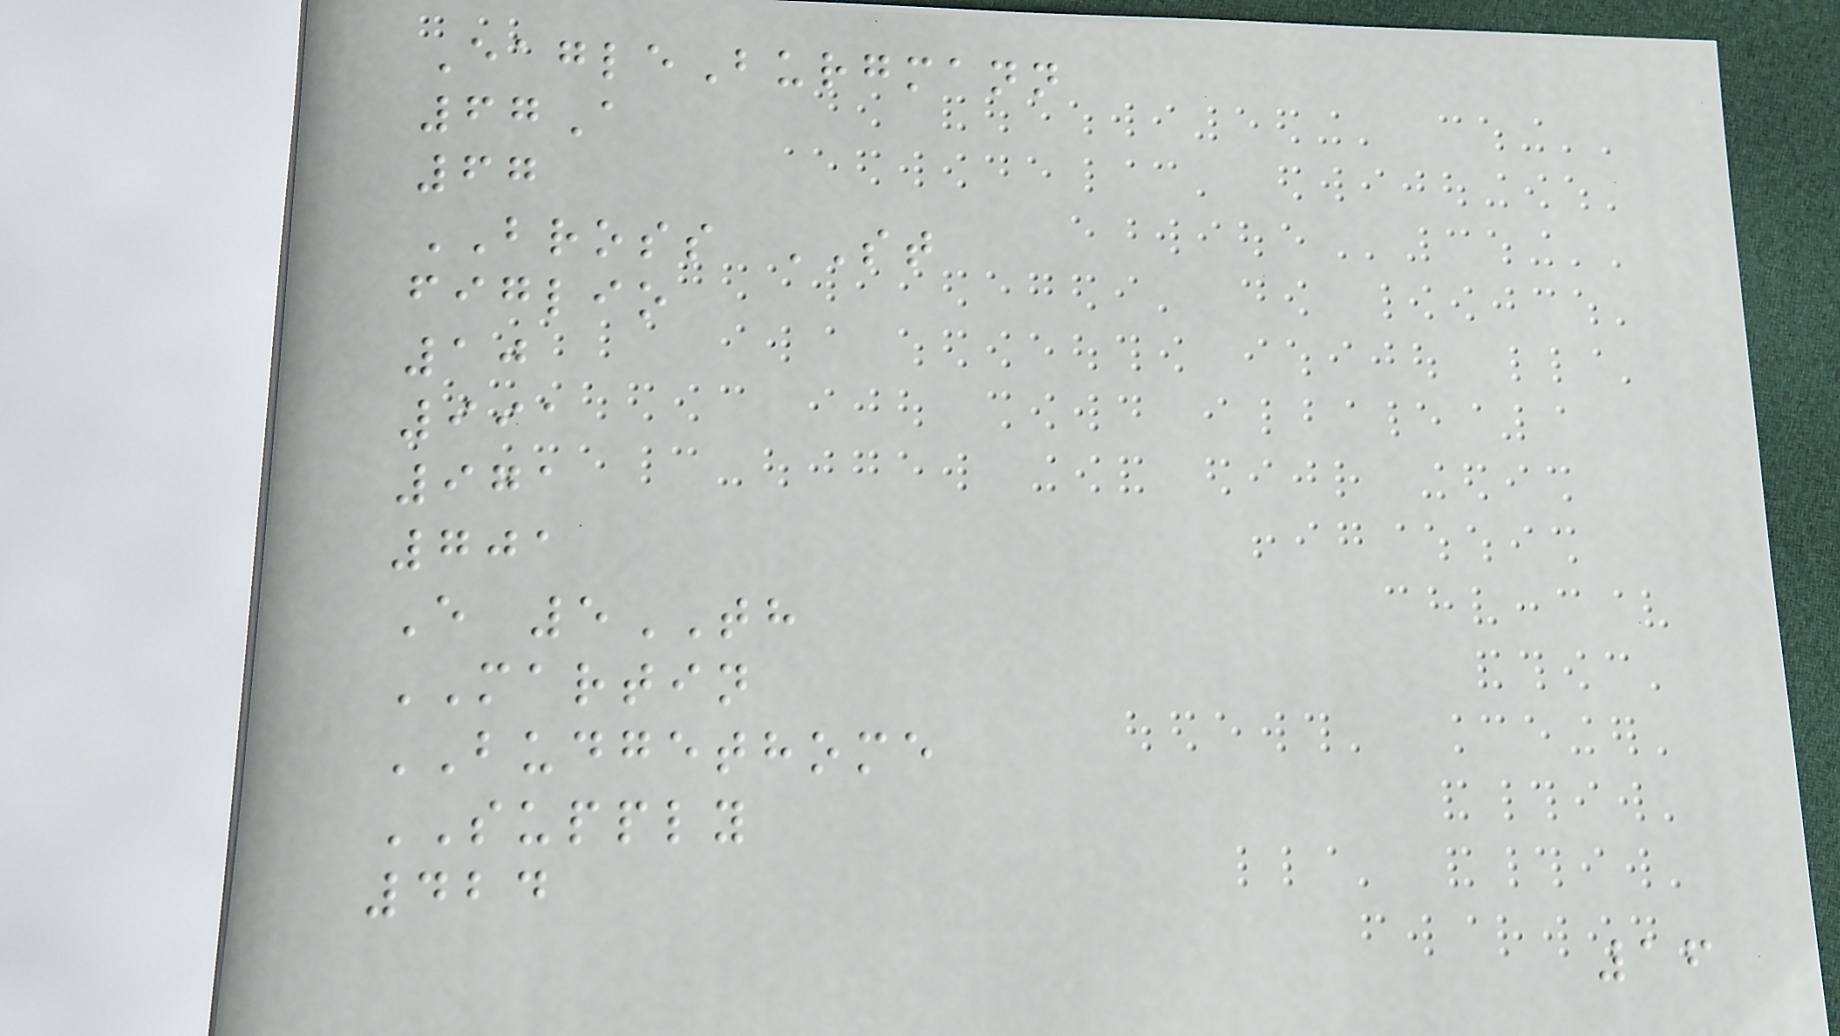EagleBurgmann
67A
67
BROSS ST
figlio
10
991
971
701
E 5TH
MARTIN
BUDGETHOME
SUPPLY
424
16
